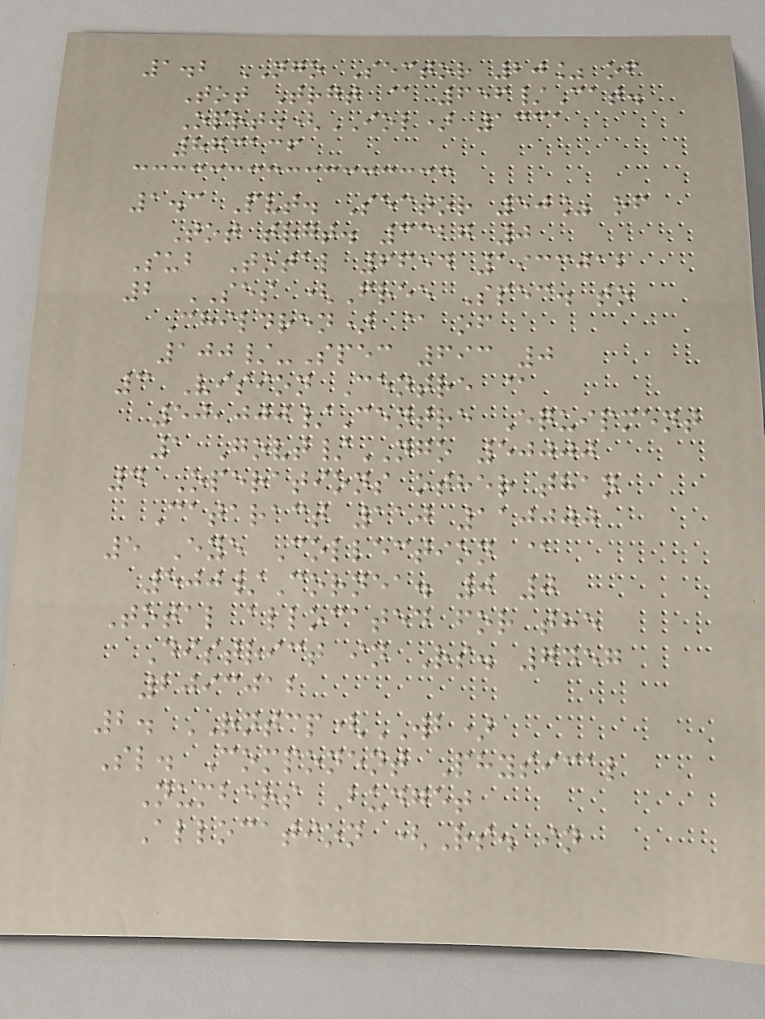1.2 NGO Sector 20% of
Tot Trgt @ 656/Cat.
Oprt.(IOL) 1331
873136
1.3 Pvt. Sector 50% of
Tot trgt. 3327 0
Sub Total 6654 1933012
2 SES (Free Spec. to
Children) @ of
100/-Spec 693 0
3 Vision Centre @
50,000/Centre Equipment
1 Govt/NGO 50000
4 Operations other than
Cataract 110 110000
5 Eye Collection @
500/Cornea. 0 0
Total allocated for the
District in Rs. 7457
2093012
2. RNTCP(WB)
Sl. Component Physical
Numbers Budget
Allocation (Rs. in
